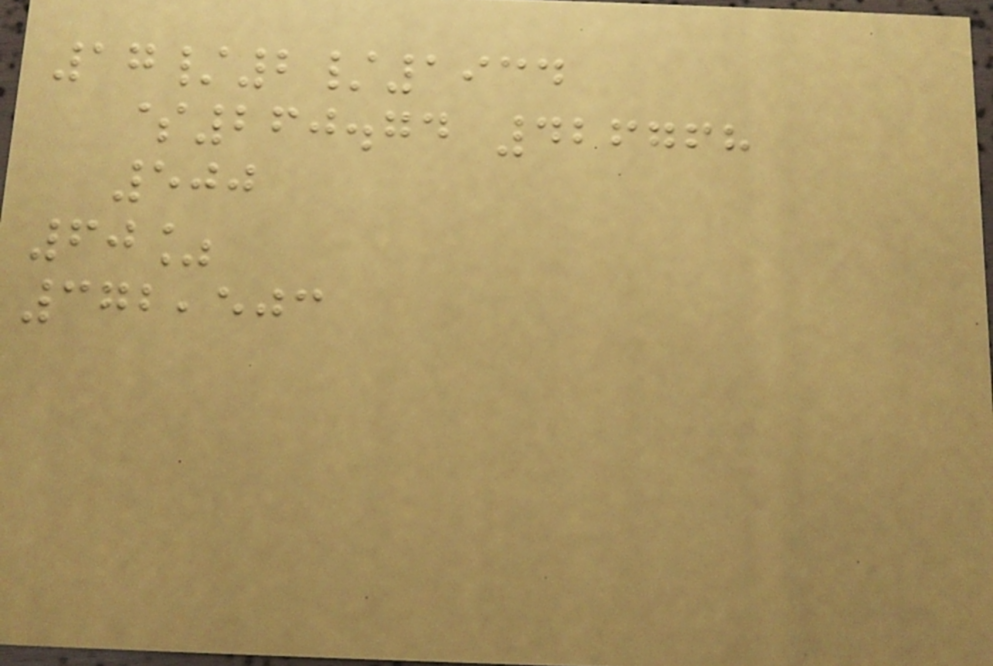17/2/1934
$260.74 426768
500
60%
372,503
